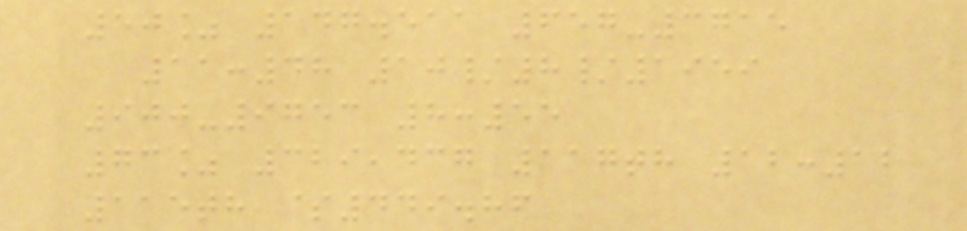50% 147.511 657-3715
11:48 10/8/1959
900-9753 8:55
73% 329,437 117th 12:12
115th $449.86
